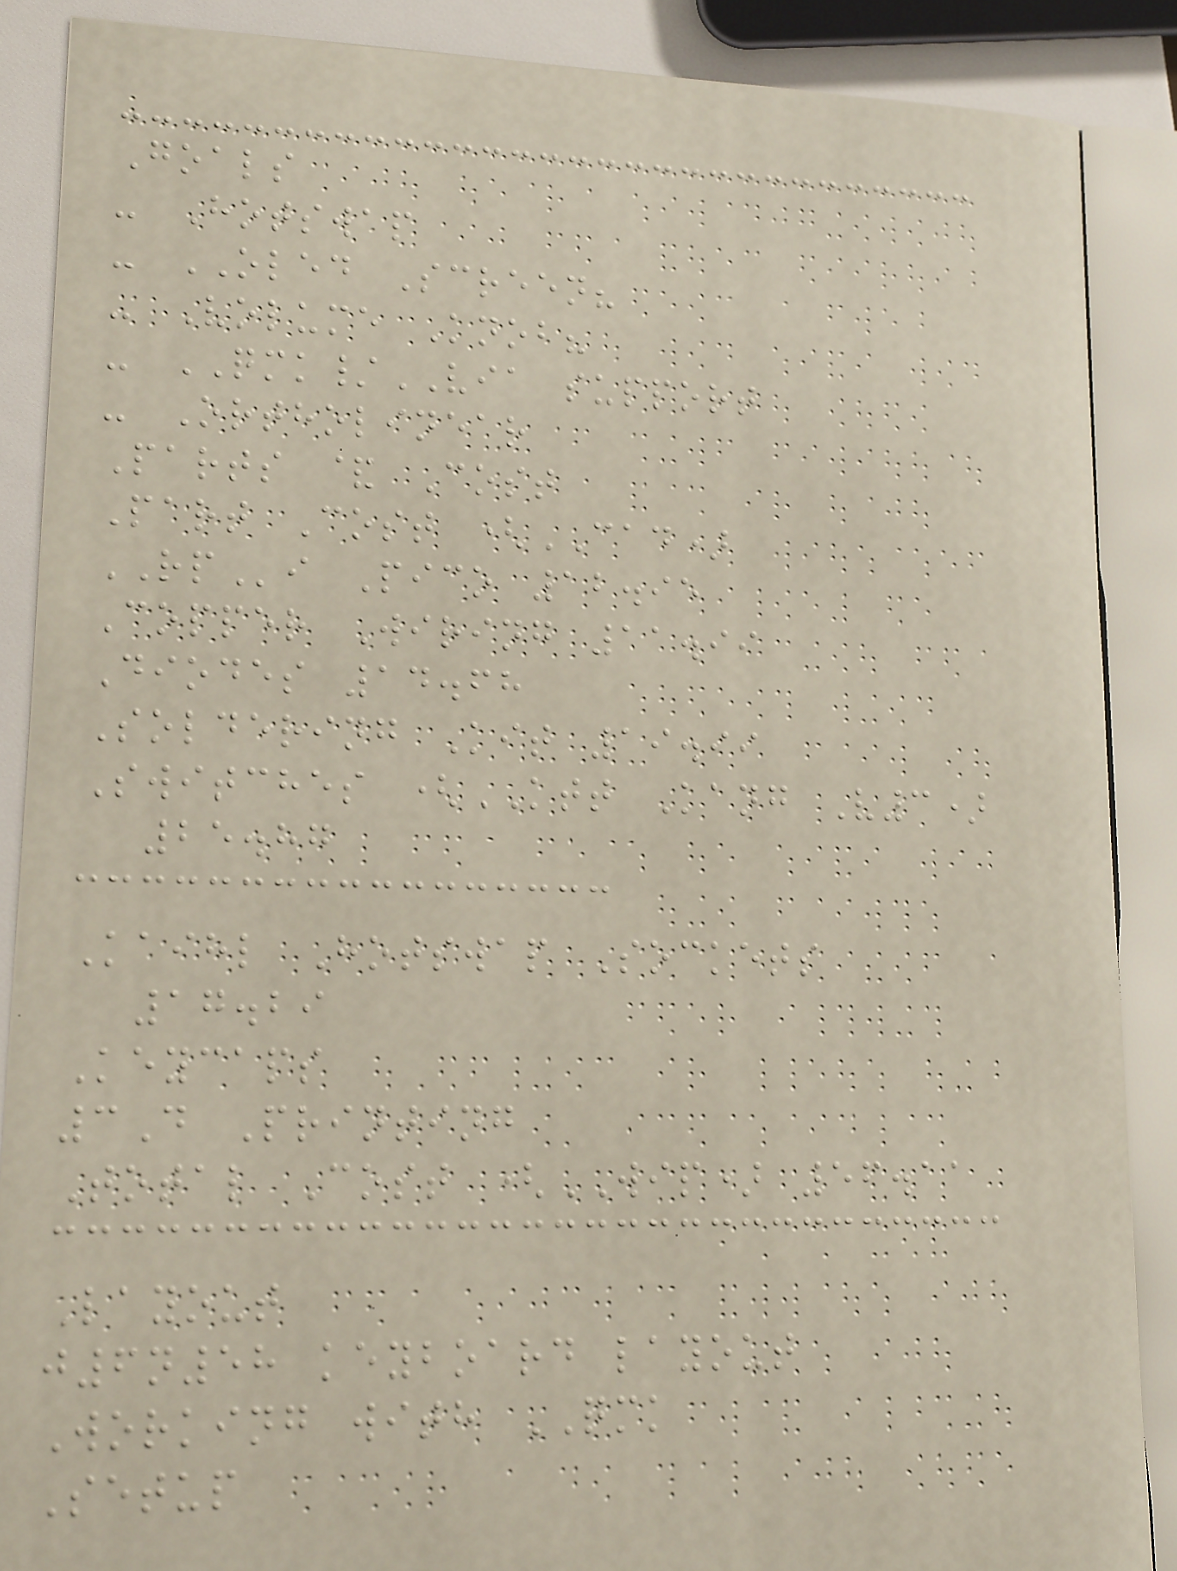Goals
- Hotswap
- OLED Screen?
- Volume Knob?
- QMK/VIA support
- Ortholinear
Parts & Cost
Part Cost (CAD)
RPi Pico 12.95
Copper Wiring 11.99
Diodes 14.68
Soldering Kit 19.99
Switches (KTT Kang V3)
25.87
Kaihl Hotswap Sockets
17.29
Keycaps
3D Printing
Total Cost (WIP) 56.11
Layout
j6n58 keyboard layout
Working with QMK
Setup
